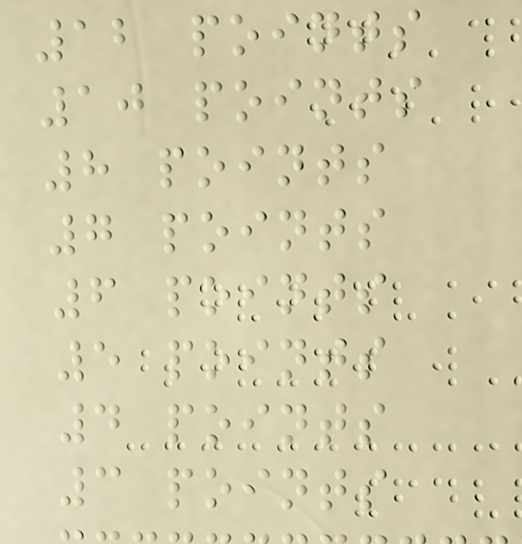12 points
10 points
8 points
7 points
6 points
5 points
4 points
3 points
